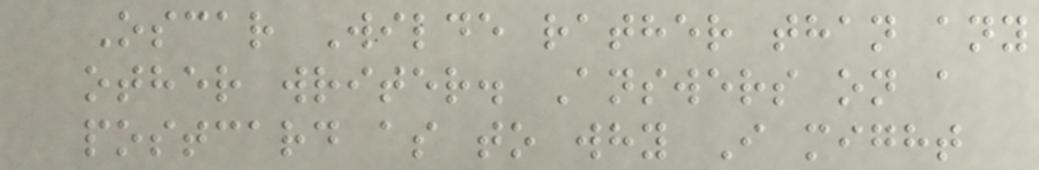Oscar Wilde rather than any
other writer. Answers on a
postcard as to why I might
